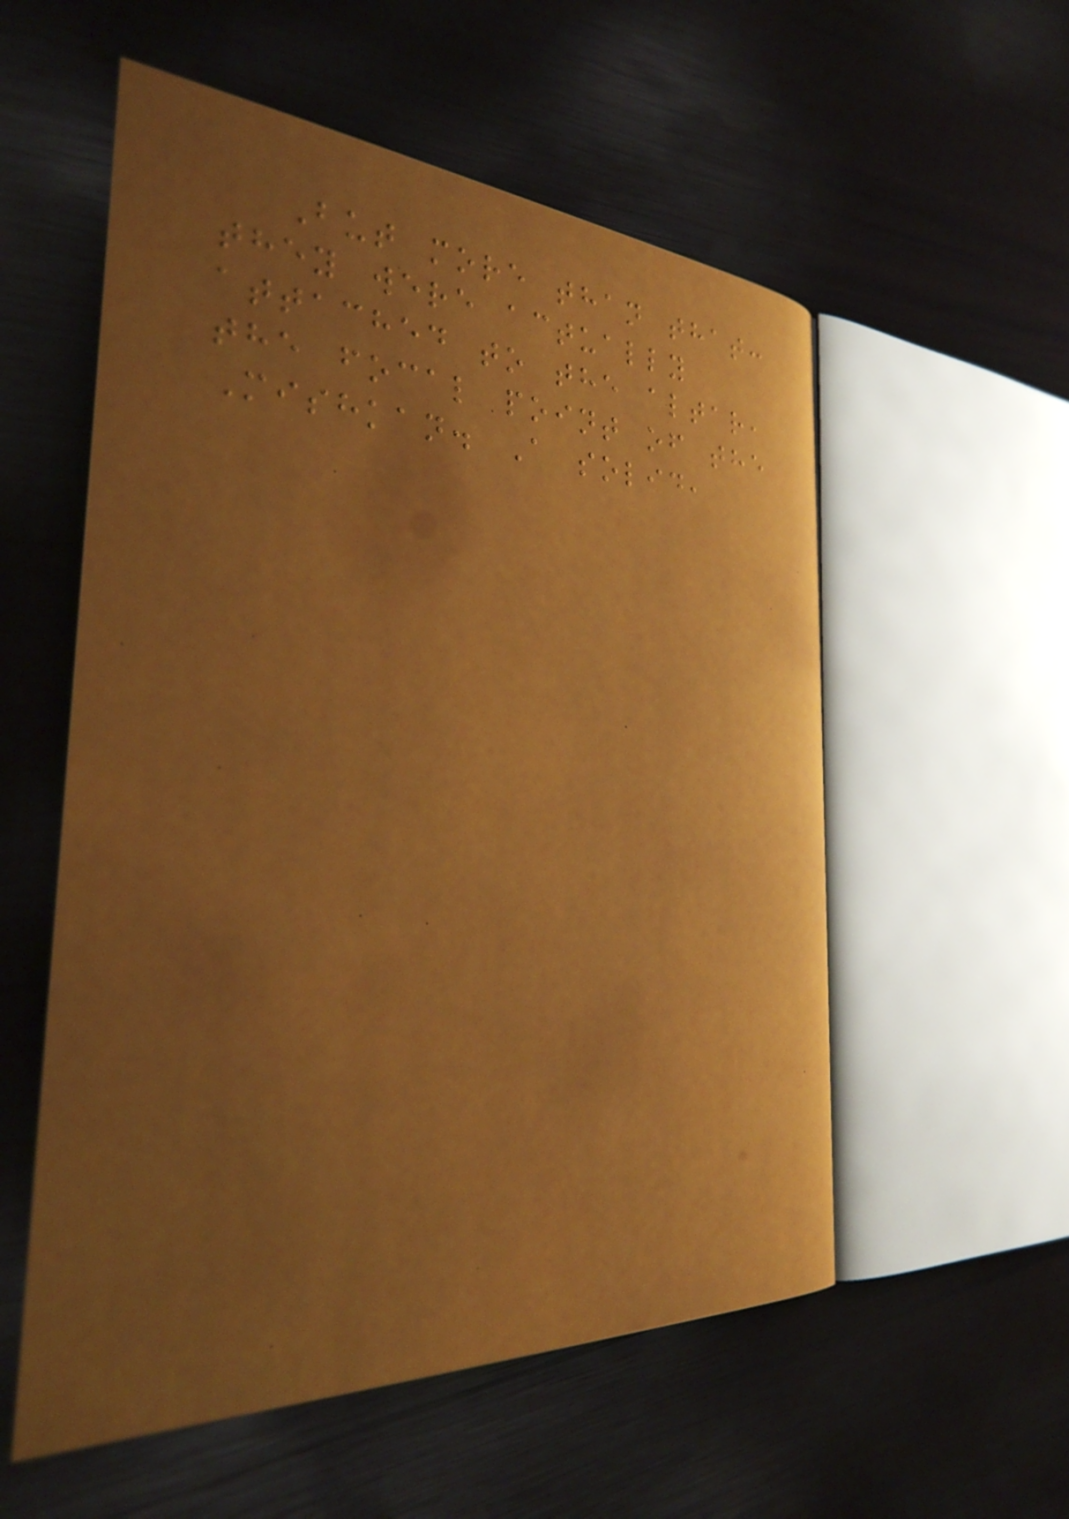But more than that:
they were actually
attached to the altar,
the focal point of the
Mishkan. A solid,
